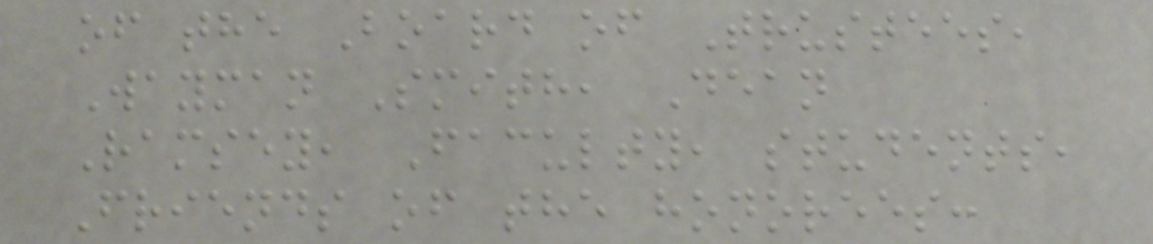of the Board of Trustees,
Wayman Smith, Dean
Ramsey, Faculty, students,
Friends of the honorees:
